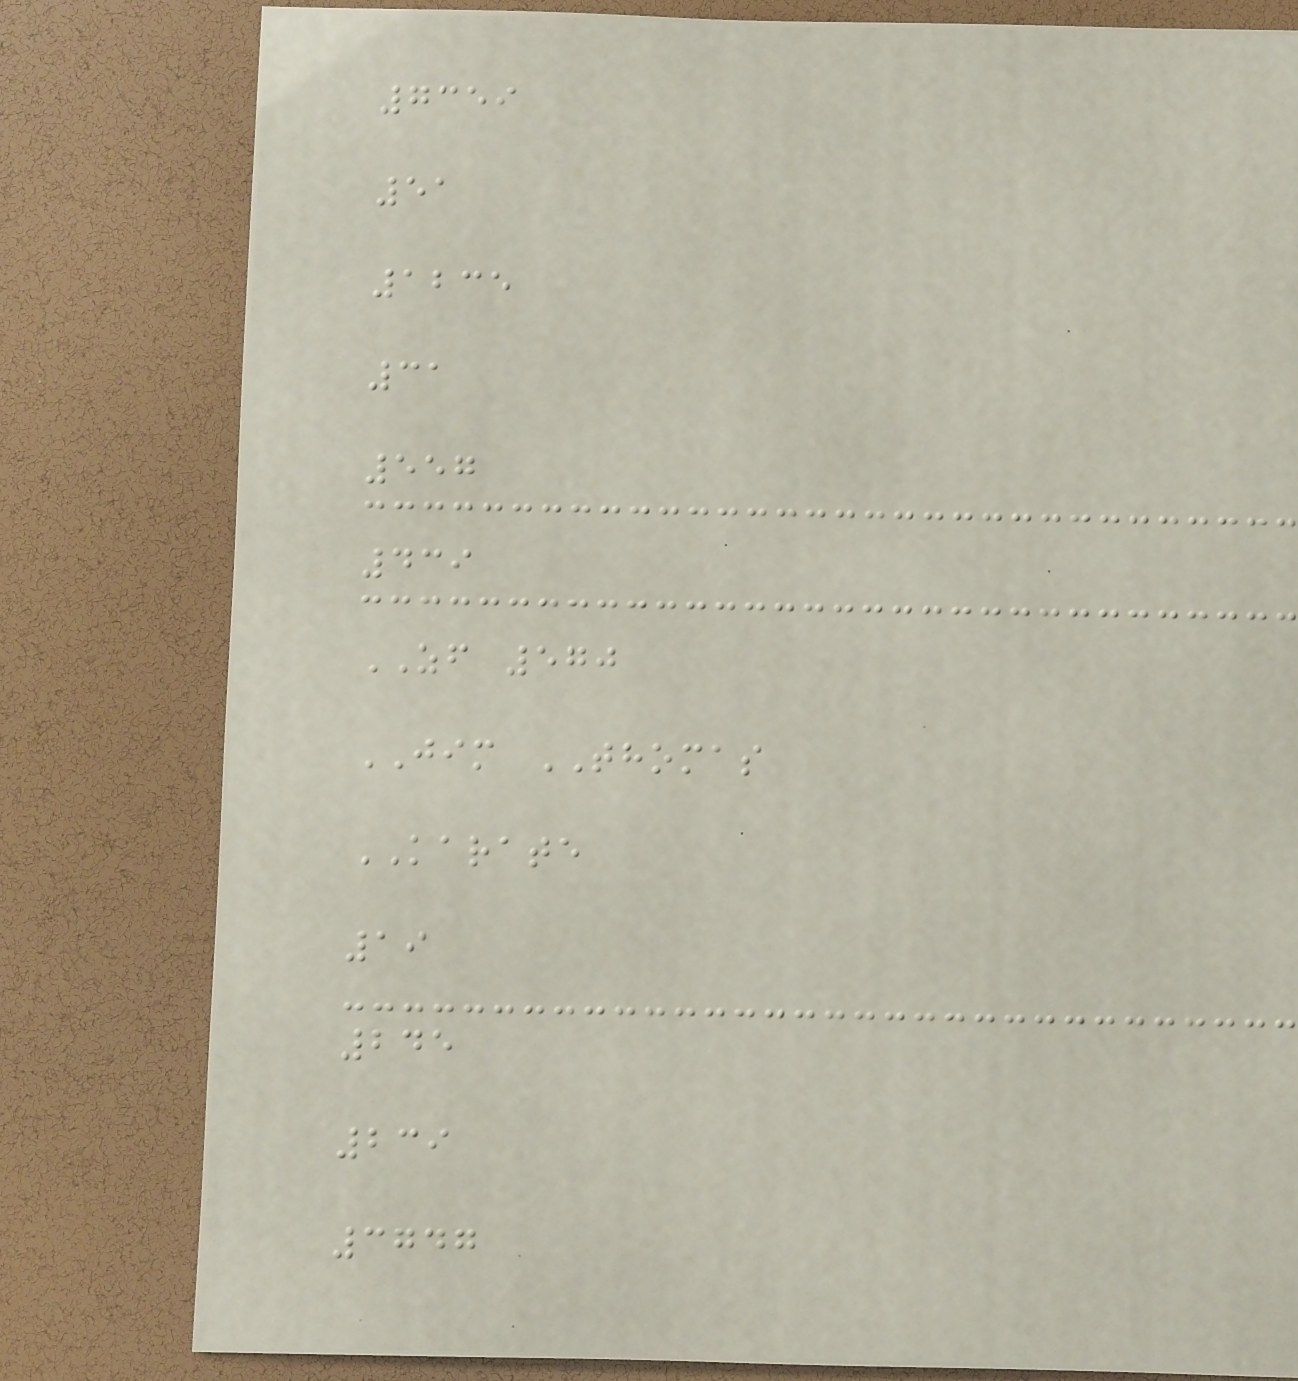7359
51
1235
31
557
439
ZF 570
JIM THOMAS
KARATE
19
245
239
3747
